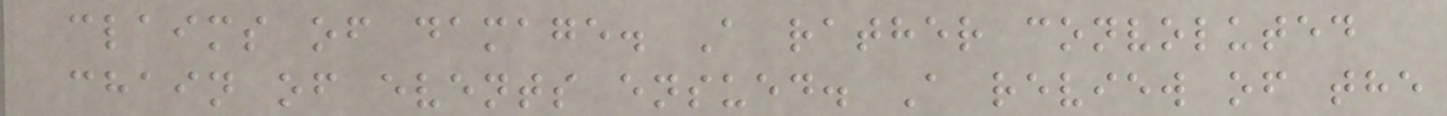claims of damage. A rather convoluted
chain of events ensued. A review of the
